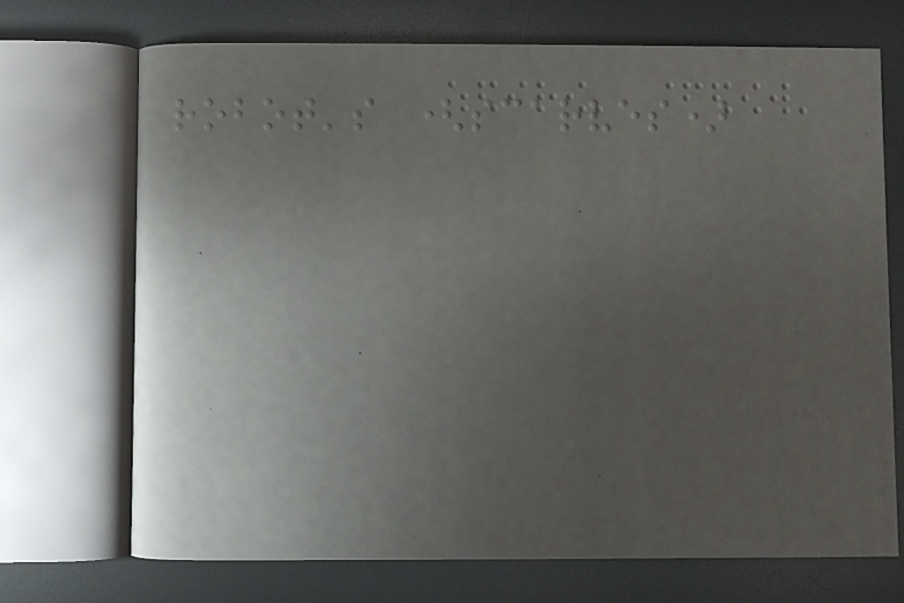robot's (scarves)
